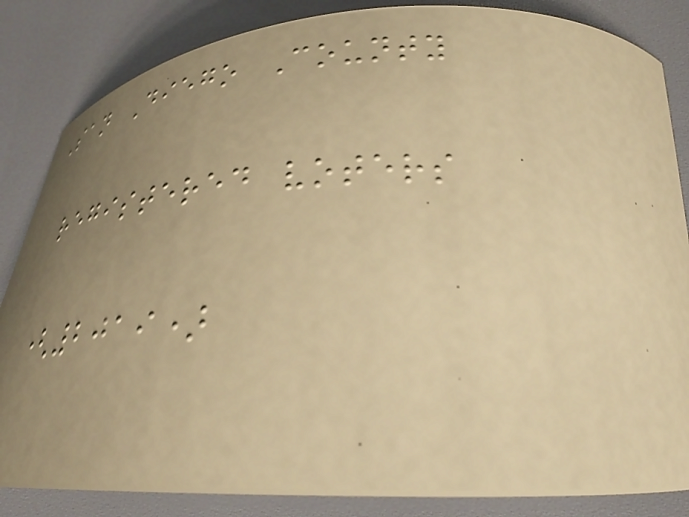San Diego County
registered voters
(2019)
